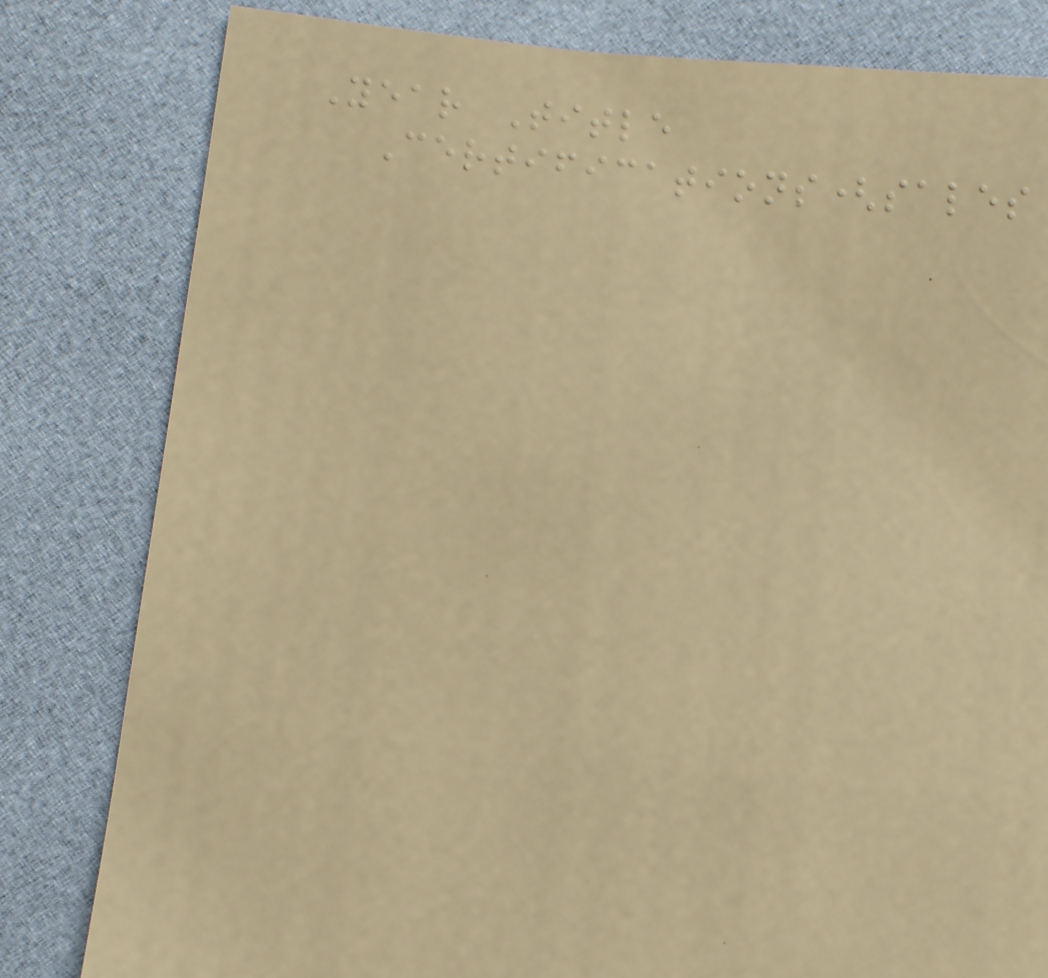Year Title
Certifications(sales
